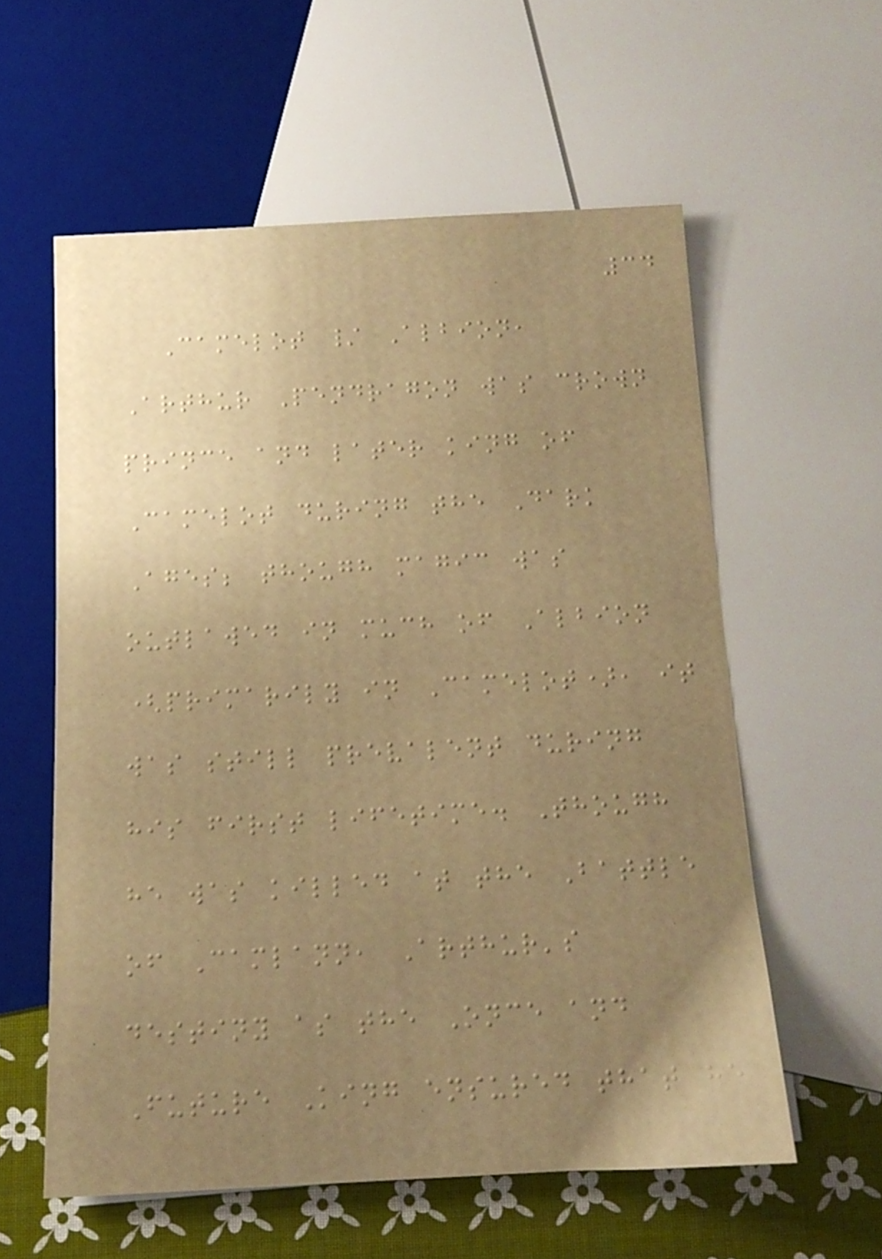34
Camelot / Albion,
Arthur Pendragon was crown
prince and later king of
Camelot during the Dark
Ages; though magic was
outlawed in much of Albion
(primarily in Camelot), it
was still prevalent during
his first lifetime. Though
he was killed at the Battle
of Camlann, Arthur's
destiny as the Once and
Future King ensured that he
